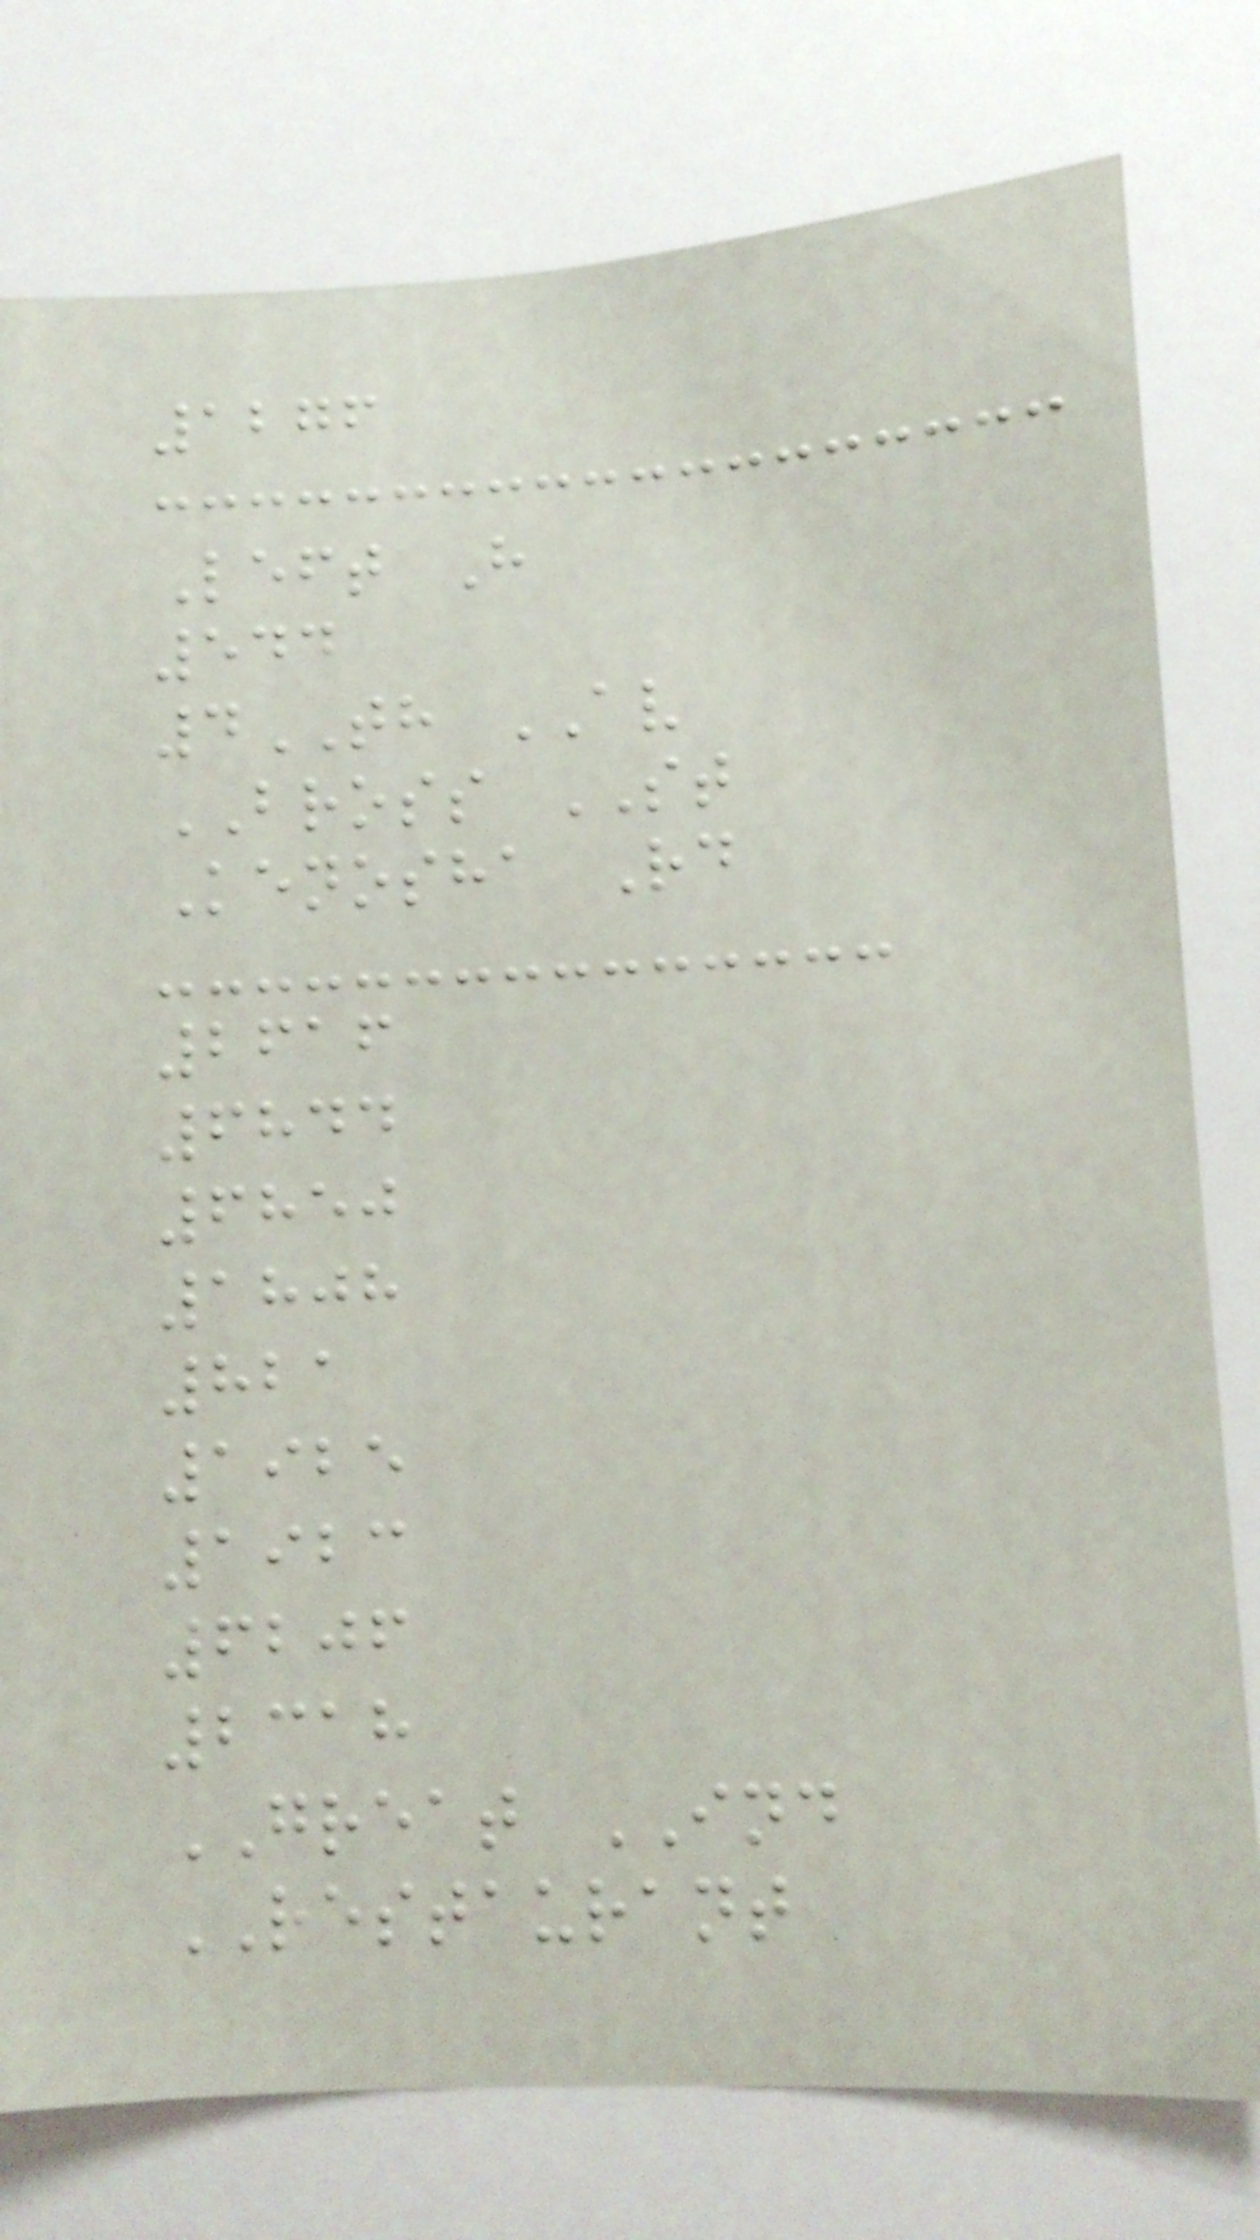1276
Left H
544
4TH AV
BROSS ST
Kenosha Rd
2616
6844
6850
1808
821
1925
1923
6206
2318
GREAT IND
RESTAURANT
